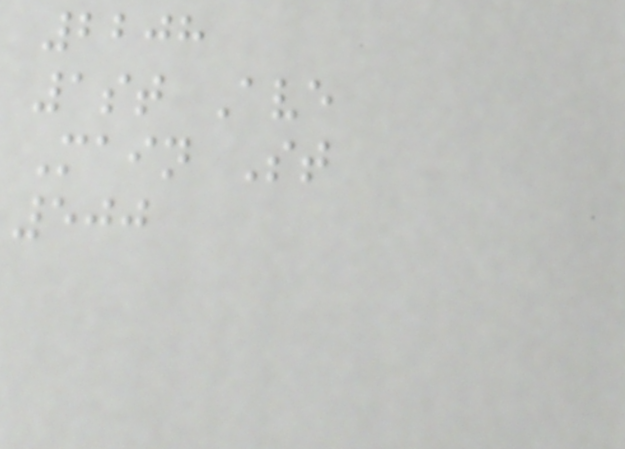2208
1st Ave
Main St
500
